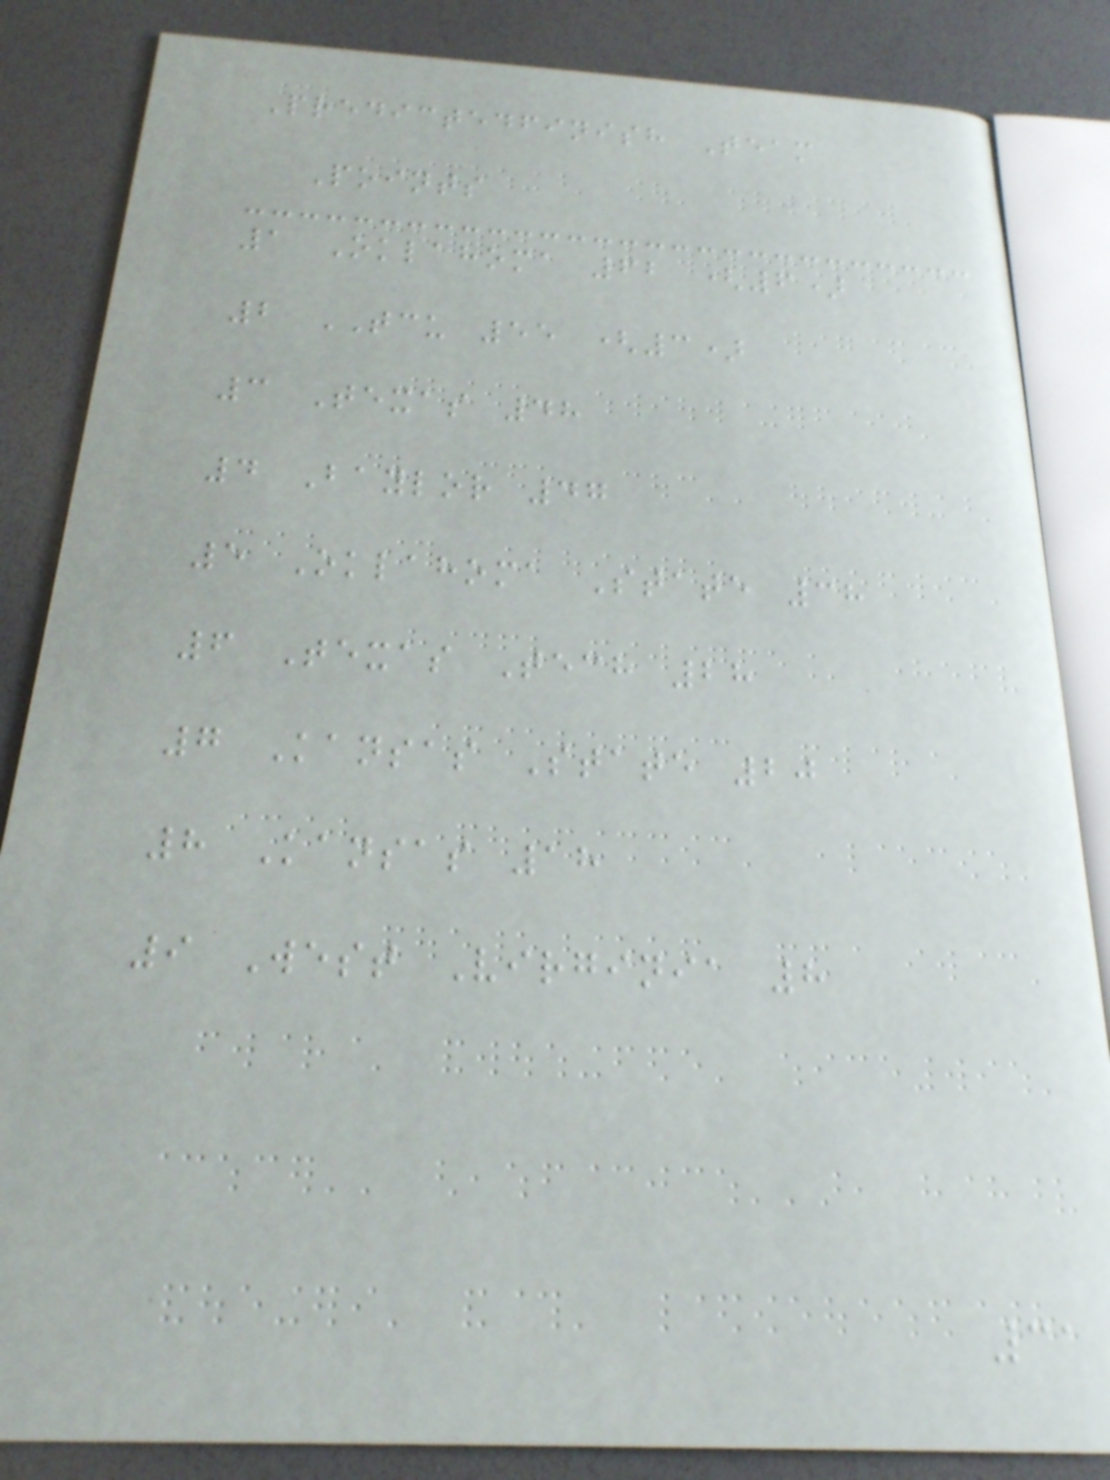Predictedfinish Team
Points
1 Oklahoma 62 (6)
2 TCU 55 (3)
3 Texas 48
4 Baylor 47
5 Oklahoma State 38
6 Texas Tech 28
7 Kansas State 20
8 Kansas 18
9 West Virginia 8
31
